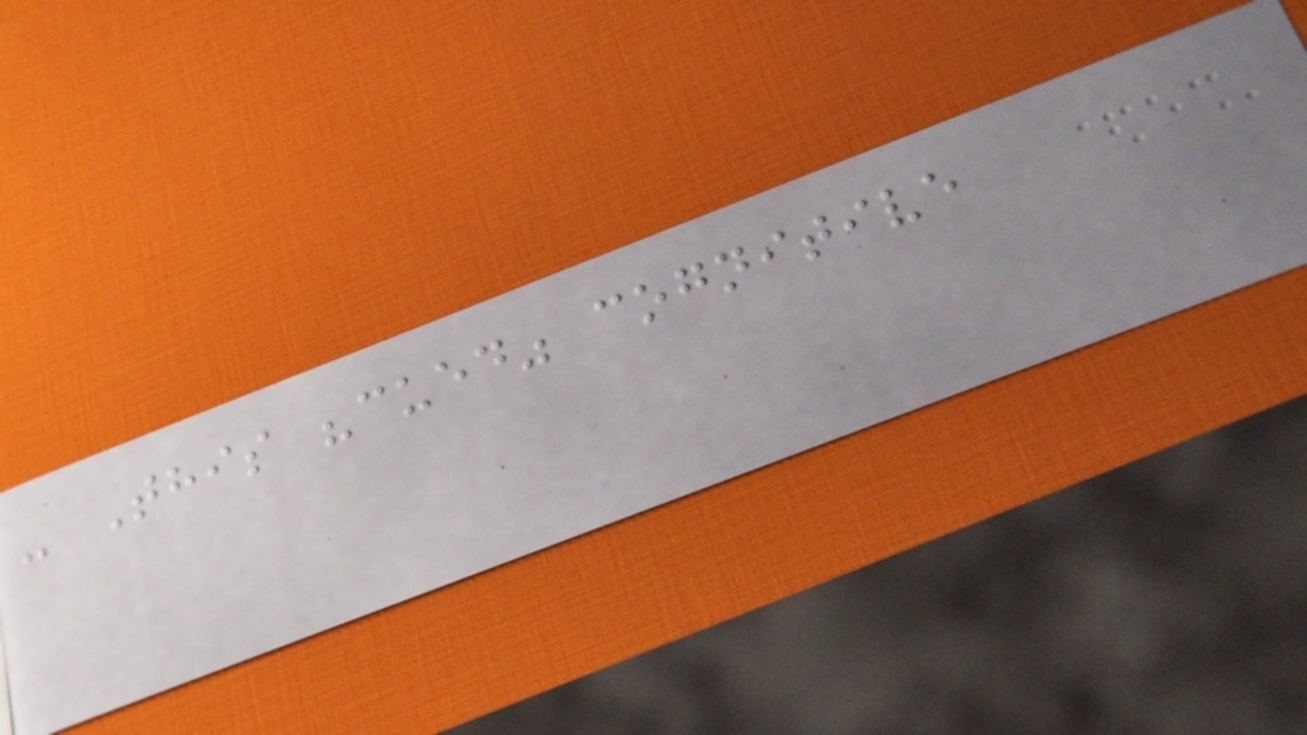- This "cued" cognitive
